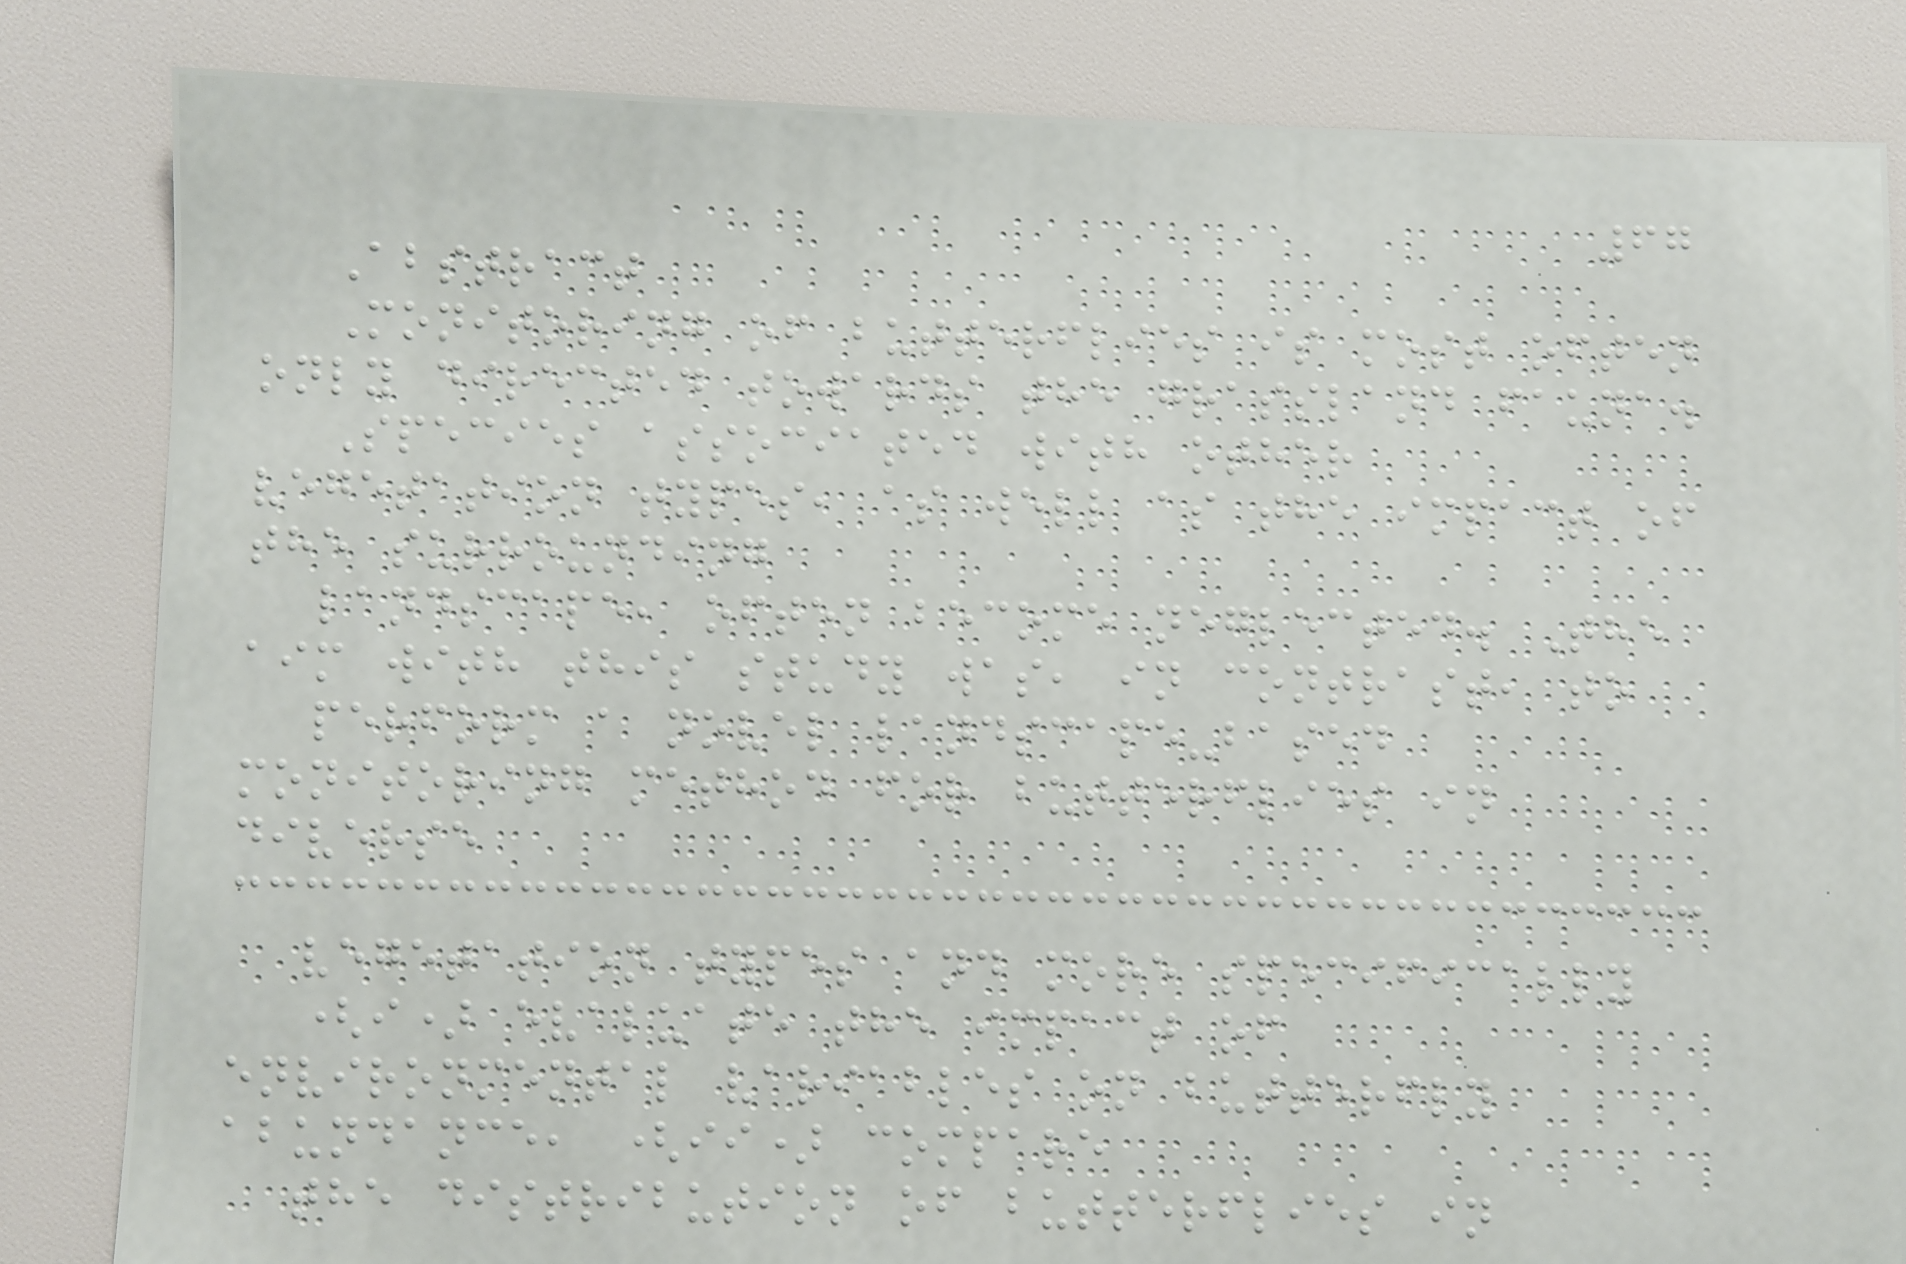67
Abstract
Monitoring of butterflies is most often
only directed towards the grassland fauna.
Species associated with other
vegetation types, as well as the impact of
the surrounding
landscape, often become neglected. The
aim with this study was, in contrast, to
perform a novel landscape-based
monitoring method for butterflies in
diverse
vegetation types and more specifically
(i) evaluate the impact of
environmental variables on butterfly
abundance, (ii) compare
the distribution of butterflies in
